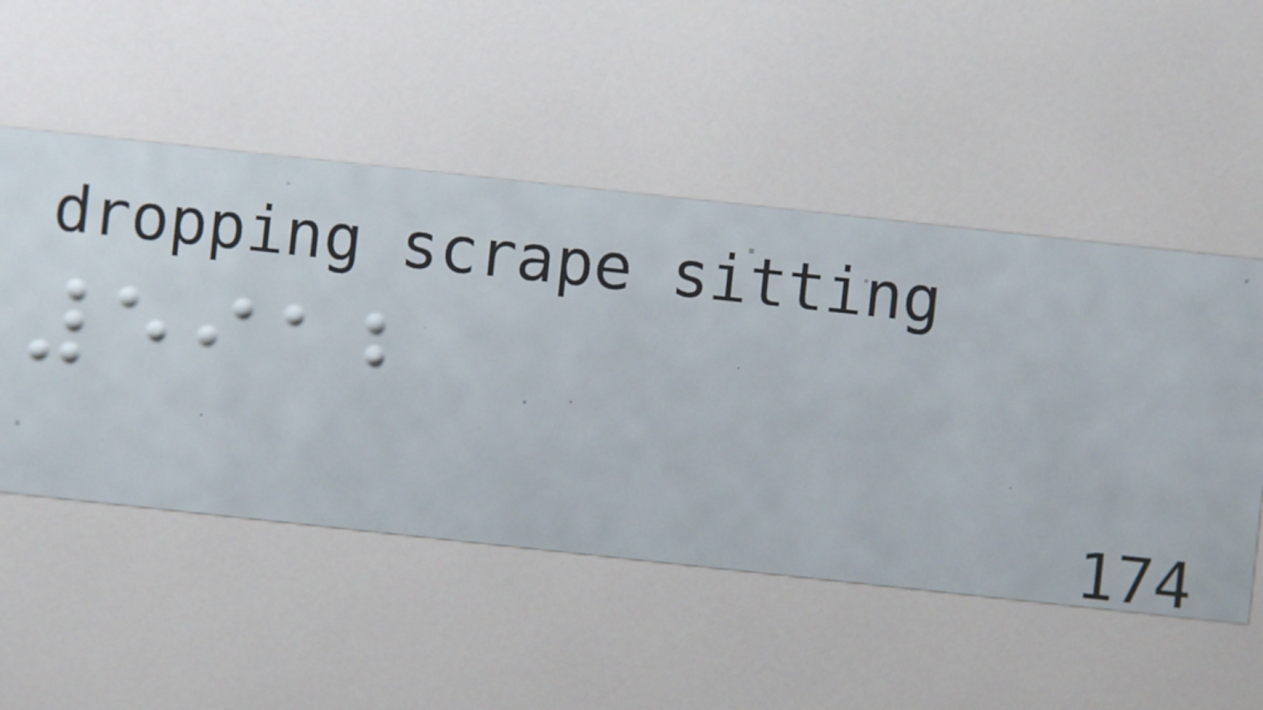5912
